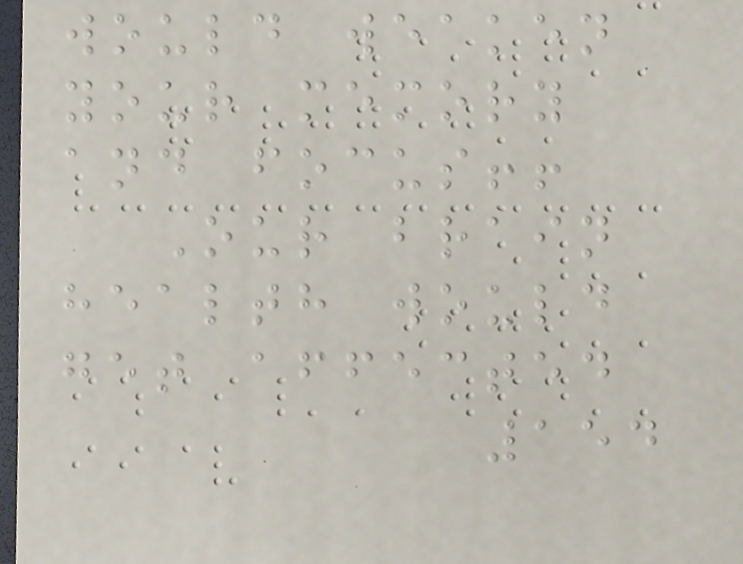would weaken
your memory
and focus!!
Our brain
health would
get affected
154
